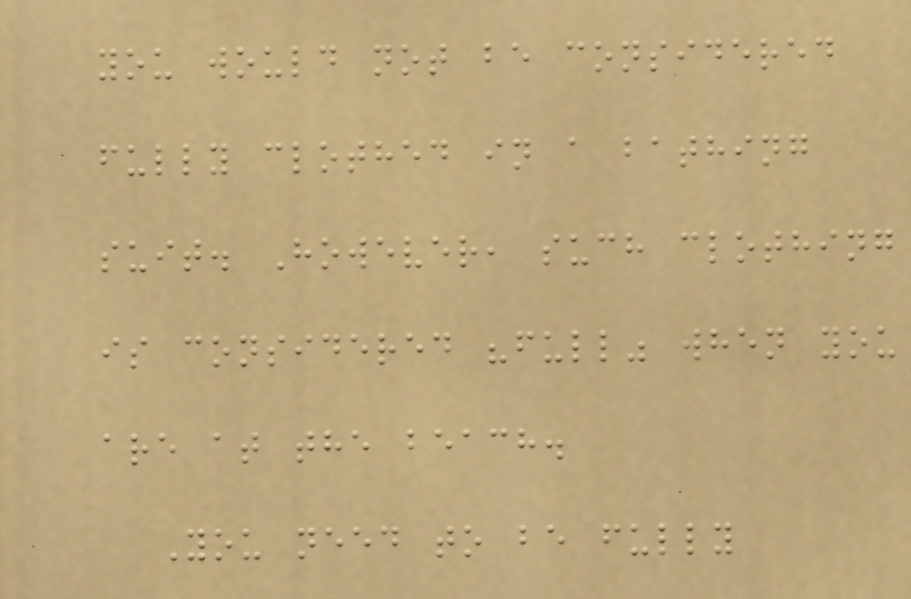you would not be considered
fully clothed in a bathing
suit. However, such clothing
is considered "full" when you
are at the beach.
You need to be fully
